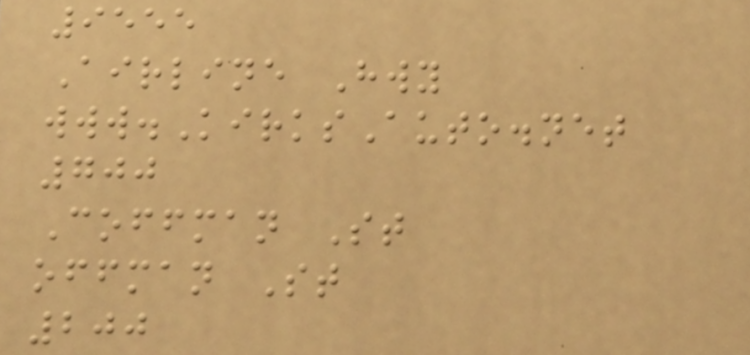9555
Airline Hwy
www.KirksAuto.net
700
Coffman St
offman St
200
